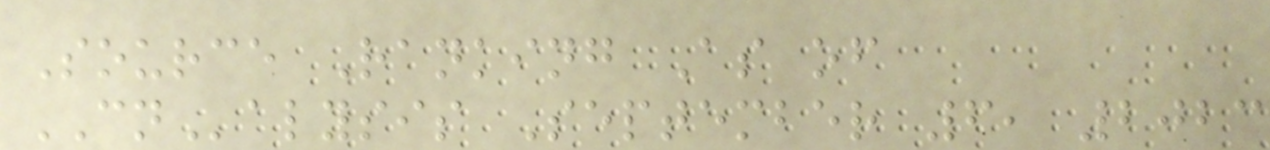Source Ranking As of
CNalysis September 6, 2023
